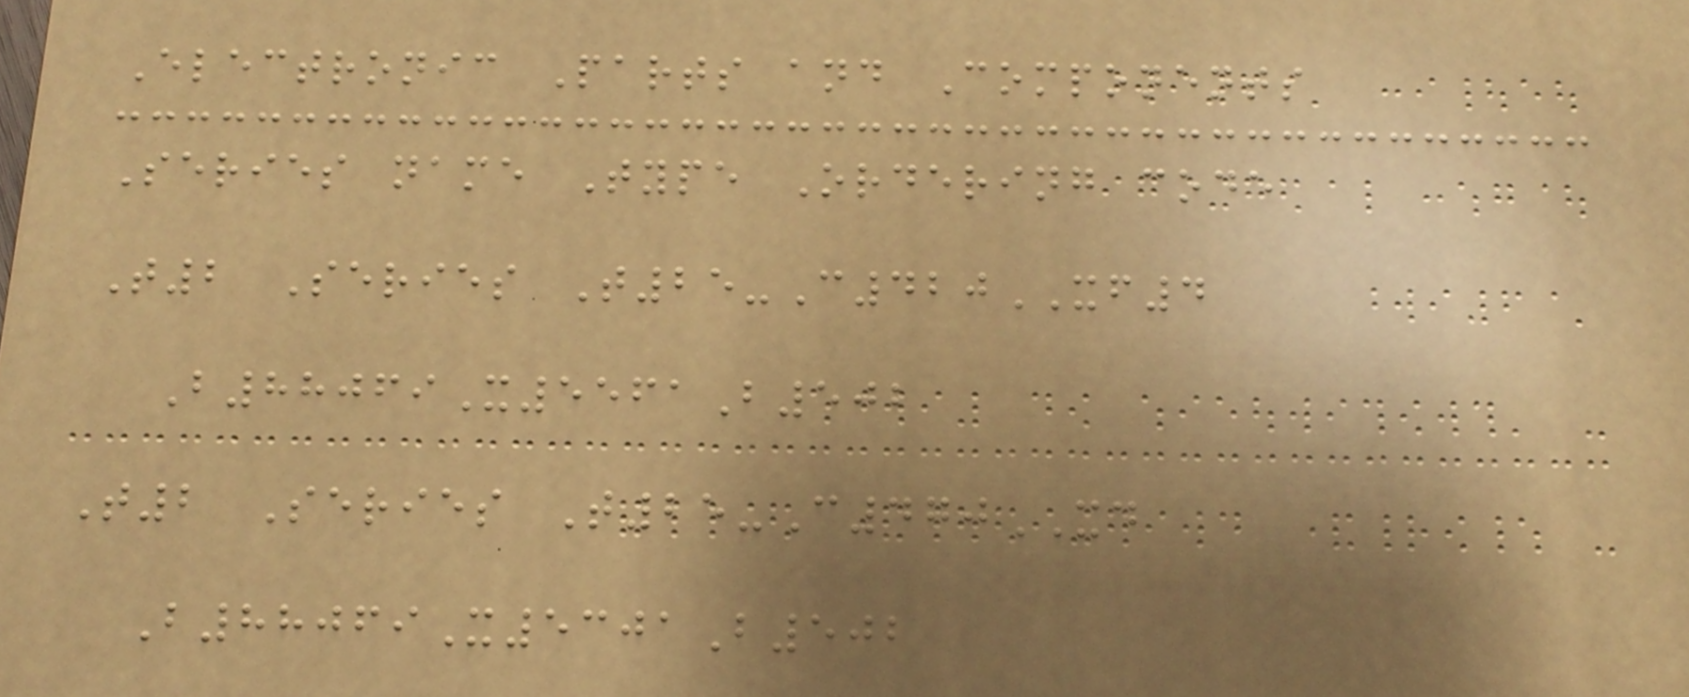Electronic Parts and Components
Series name Type Ordering code
T2 Series T25-C420XF4
B88069X5561B502
T2 Series T25-C470XD
B88069X5301B502
